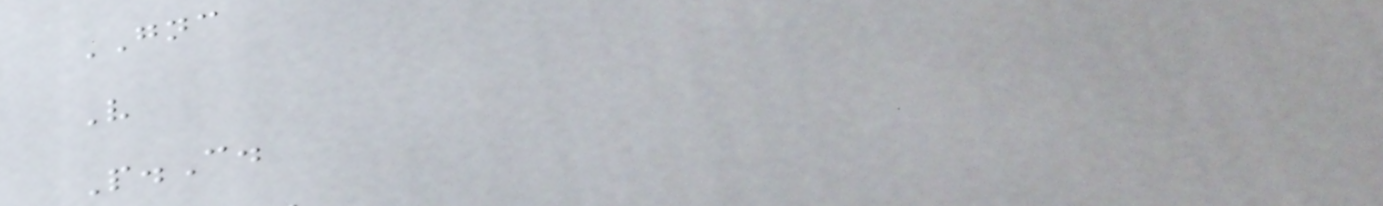GNC
V
P.C.
